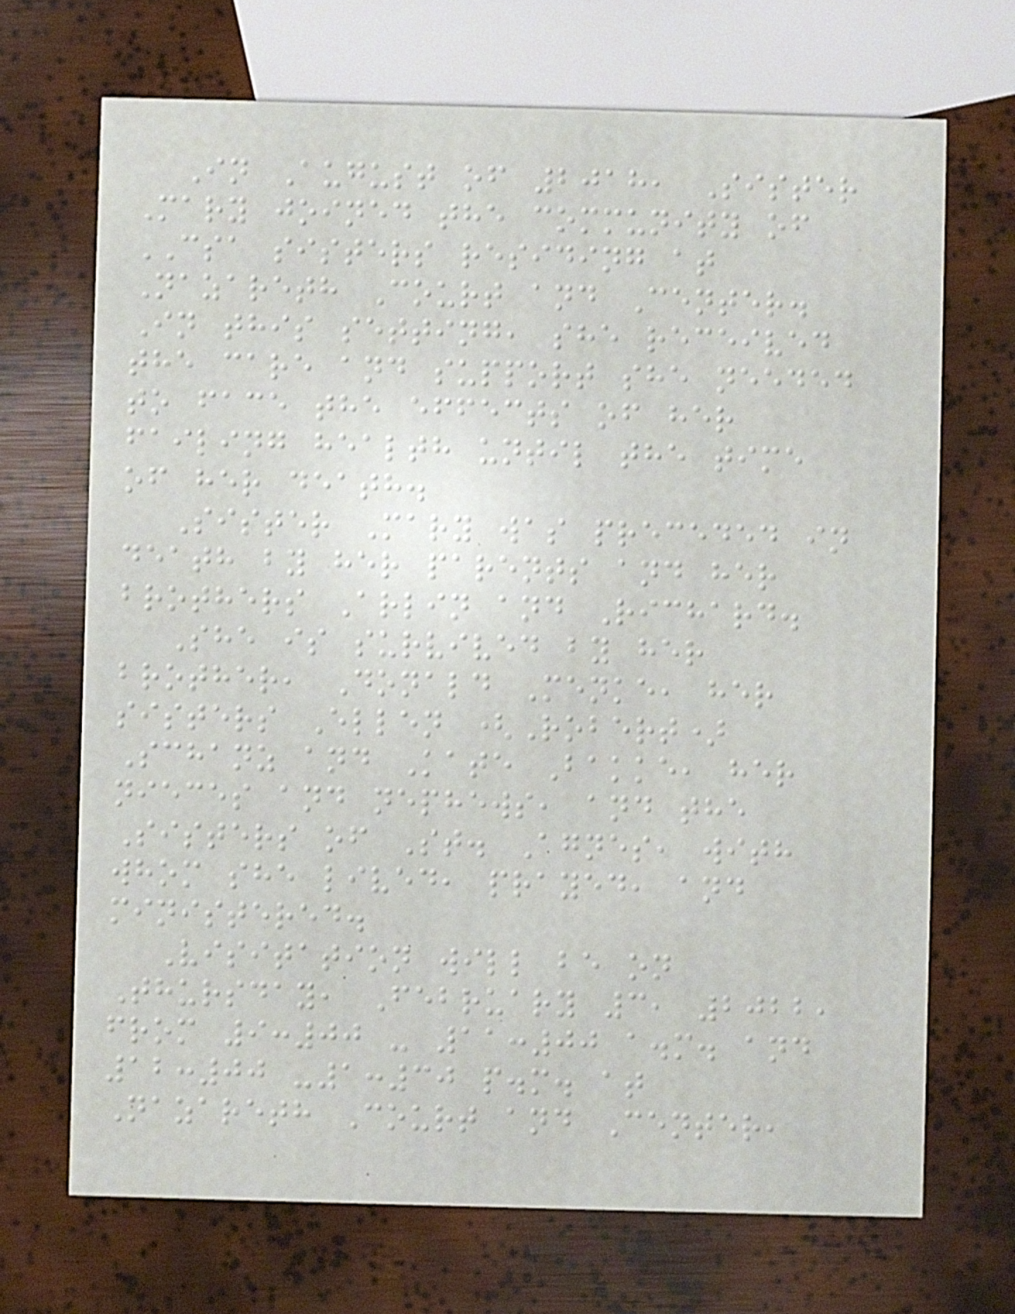In August of 2018, Sister
Mary joined the community of
CSA sisters residing at
Nazareth Court and Center.
In this setting, she received
the care and support she needed
to face the effects of her
failing health until the time
of her death.
Sister Mary was preceded in
death by her parents and her
brothers Arlin and Richard.
She is survived by her
brother, Donald Menke, her
sisters Ellen (Robert)
Schanz and Kate Bakke, her
nieces and nephews, and the
Sisters of St. Agnes, with
whom she lived, prayed, and
ministered.
Visitation will be on
Thursday, February 3, 2022,
from 9:00 - 11:00 a.m. and
12:00 -1:30 p.m. at
Nazareth Court and Center,
